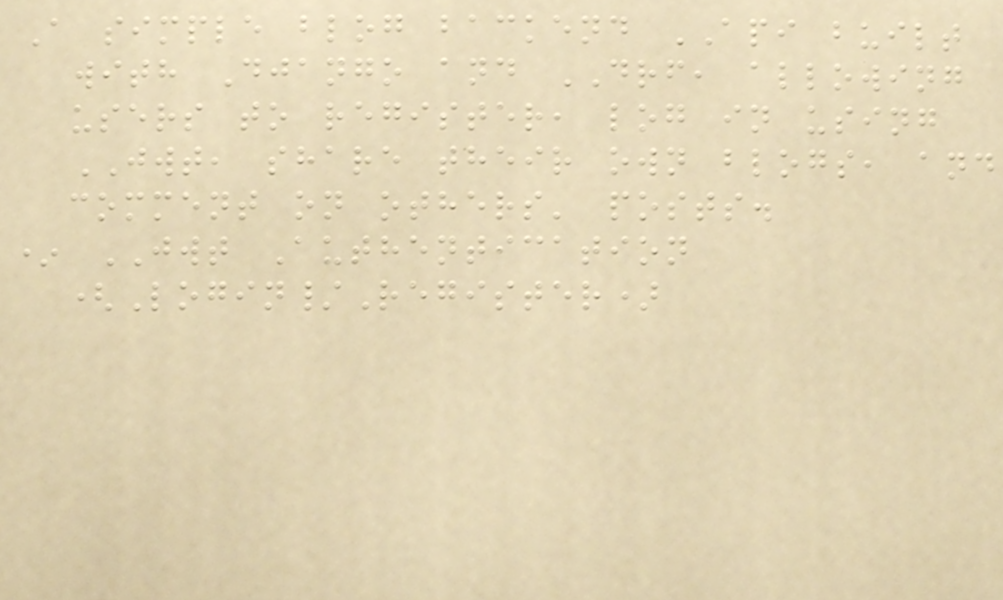A simple blog backend API built
with Django and DRF, allowing
users to register, log in using
JWT, share their own blogs, and
comment on others' posts.
* JWT Authentication
(Login/Register)
